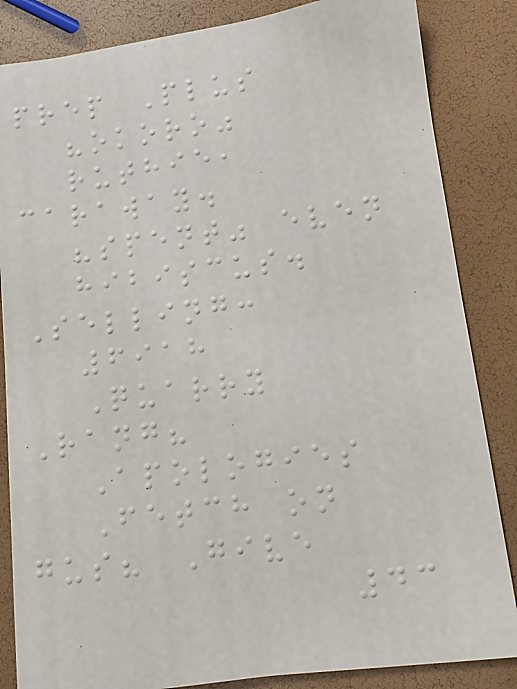prep Plus
"okoro"
ruthie,
caraway.
"spent" even
hibiscus.
Selling:
6918
Quarry
Rang?
Apologies
Fetch on
gus? Give
43
